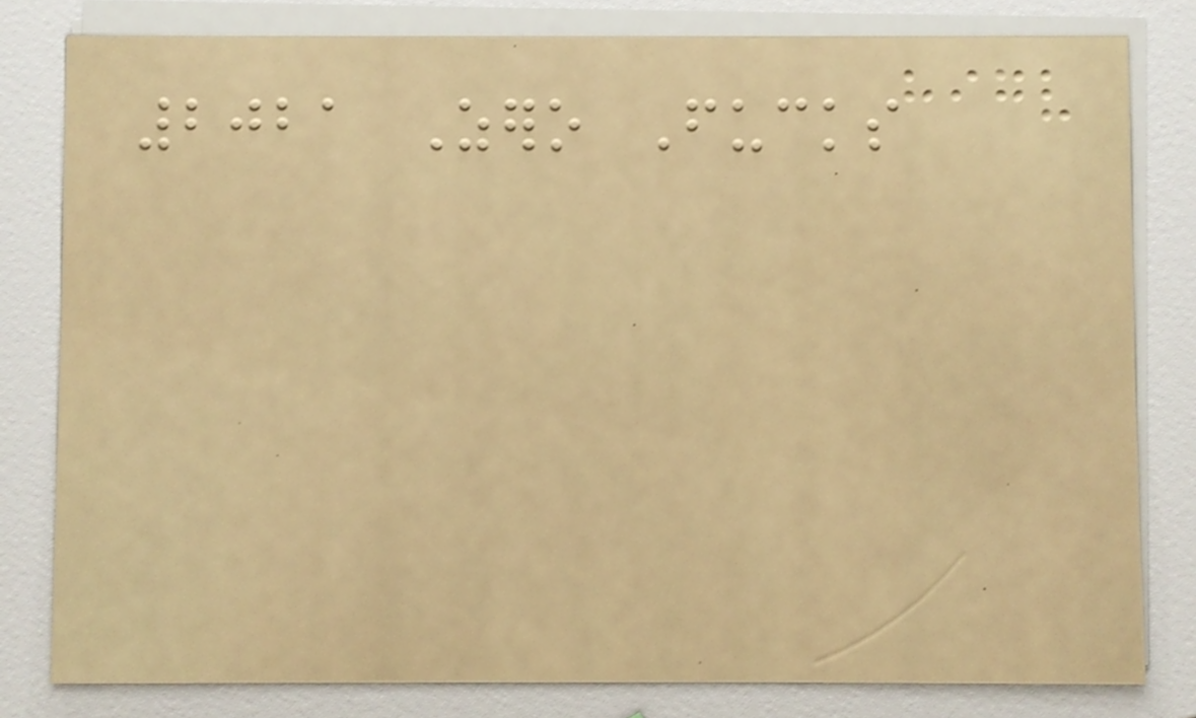2021 Zero Fucks
